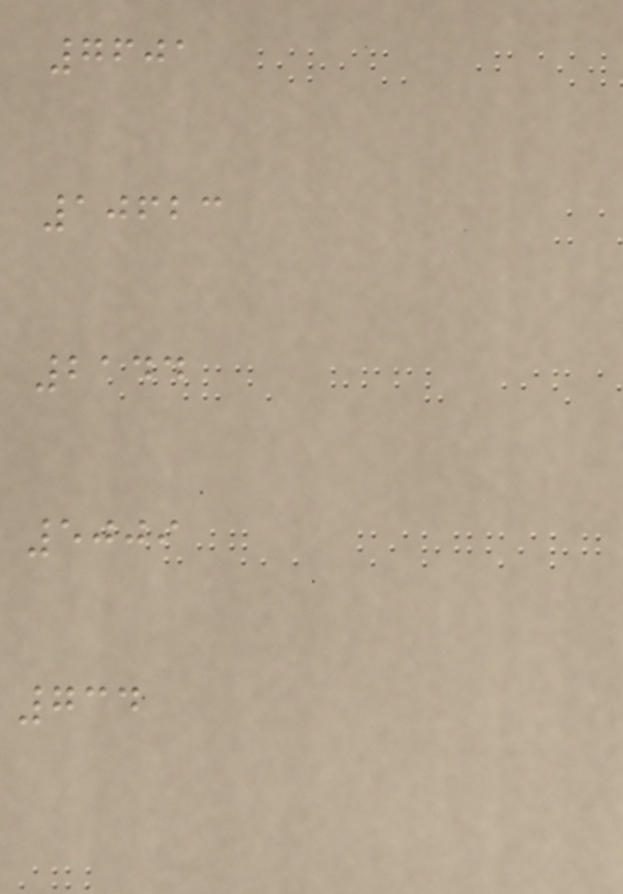7601
10623
2144
5009
734
